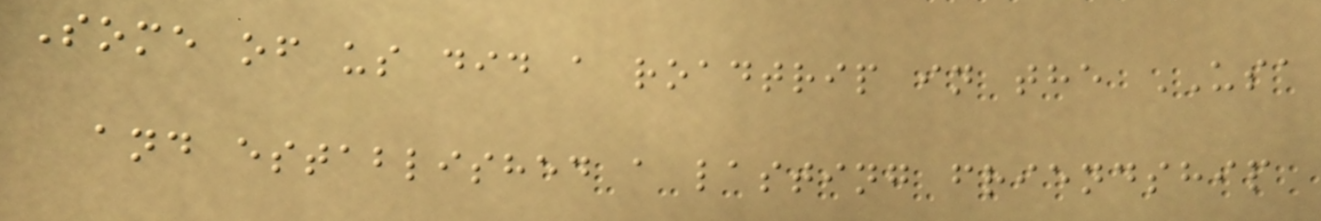Some of us did a roadtrip in the USA
and established a lasting friendship
